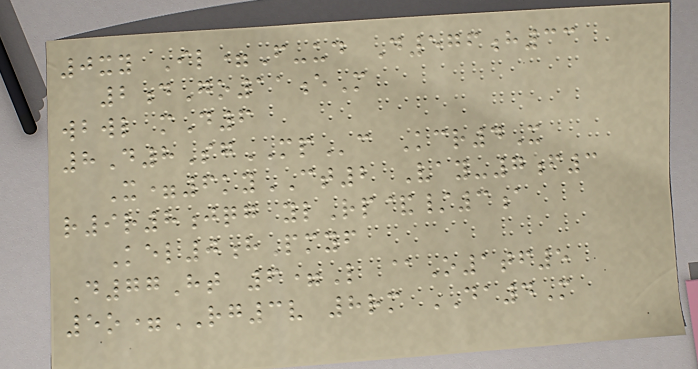0xy Il=F-ud D576h33
2dGo11eM
wbwl mD6
8D8SgMPc Kcr4X
X=6kyCT2 Vay-7f3
r9r8jqg ylRp&/3a
Kel0hPmyf
D77Ht 6=L @O1tf5
5o=RG3v 8rm DA4M
